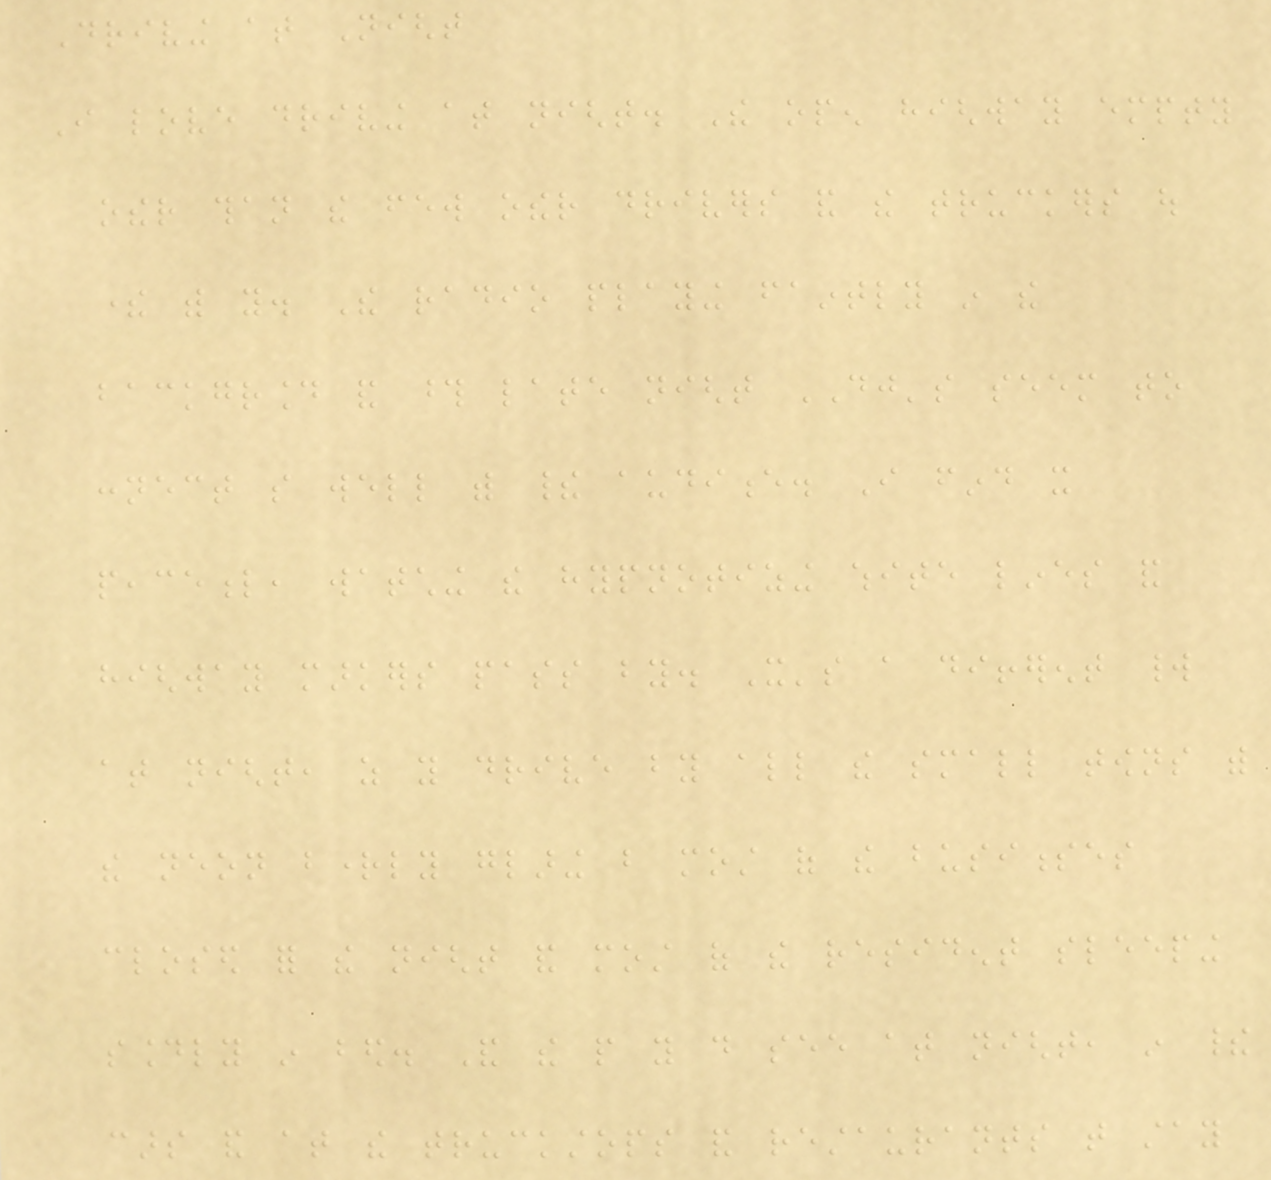Driving at Night
I love driving at night. The open highway empty
other than the few other drivers and the truckers out
there with you. The radio playing faintly in the
background and those late night DJ's seem to
connect so well with their audience. I find it
peaceful, watching the hypnotizing white lines and
highway markers pass by. It's a different world
at night, as you drive by all the small towns with
the neon brightly glaring but most of the businesses
closed for the night and most of the resident sleeping
soundly in bed. And the people you do see at night, in their
cars and at the truckstops and restaurants that stay
